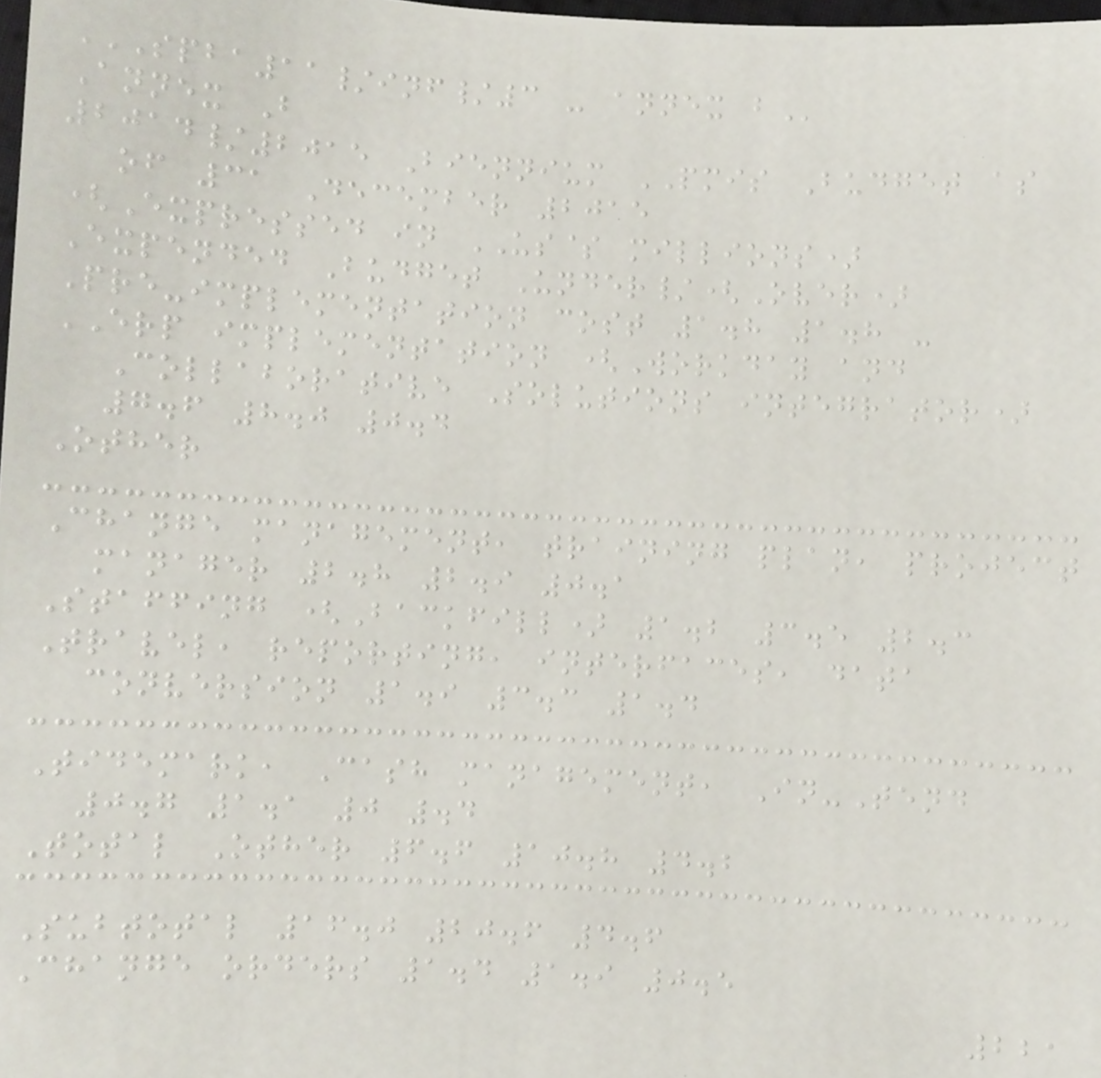SPBA11/INF/3 - ANNEX B
Annex B
2014/2015 Biennium PMIS Budget as
of 31 December 2015
(Expressed in US$ millions)
Expended Budget Under/(Over)
Pre-implementation cost 1.8 1.8 -
ERP implementation (Workday and
Collaborative Solutions integrator)
7.6 8.0 0.4
Other
Change management, training plan, project
manager 2.8 2.9 0.1
Staffing (Backfill) 1.2 3.5 2.3
Travel, reporting, interfaces, data
conversion 1.9 3.3 1.4
Tidemark, Cash management, In-Tend
0.7 1.1 0 .4
Total Other 6.6 10.8 4.2
Subtotal 16.0 20.6 4.6
Change orders 1.4 1.9 0.5
221
